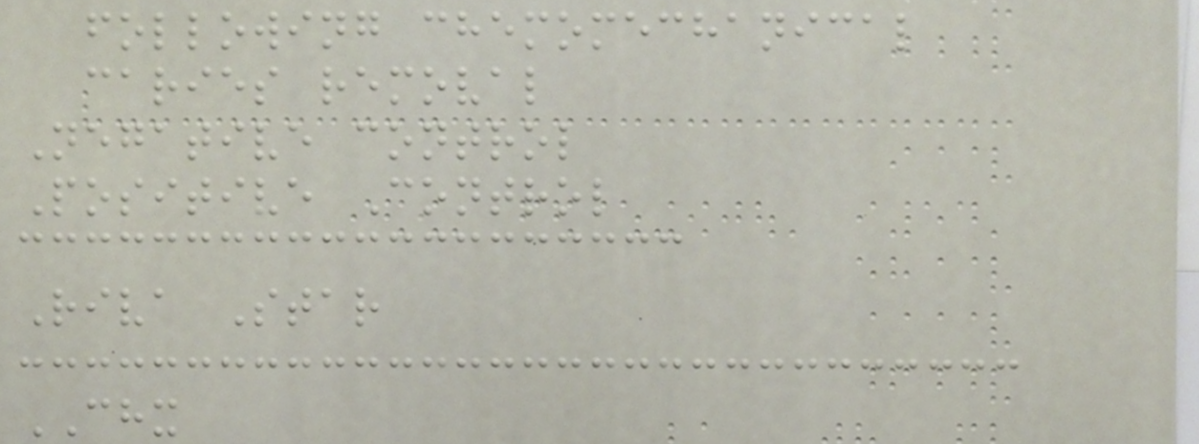following chemomechanical
caries removal
Negative control
Positive Control
Riva Star
CHX
